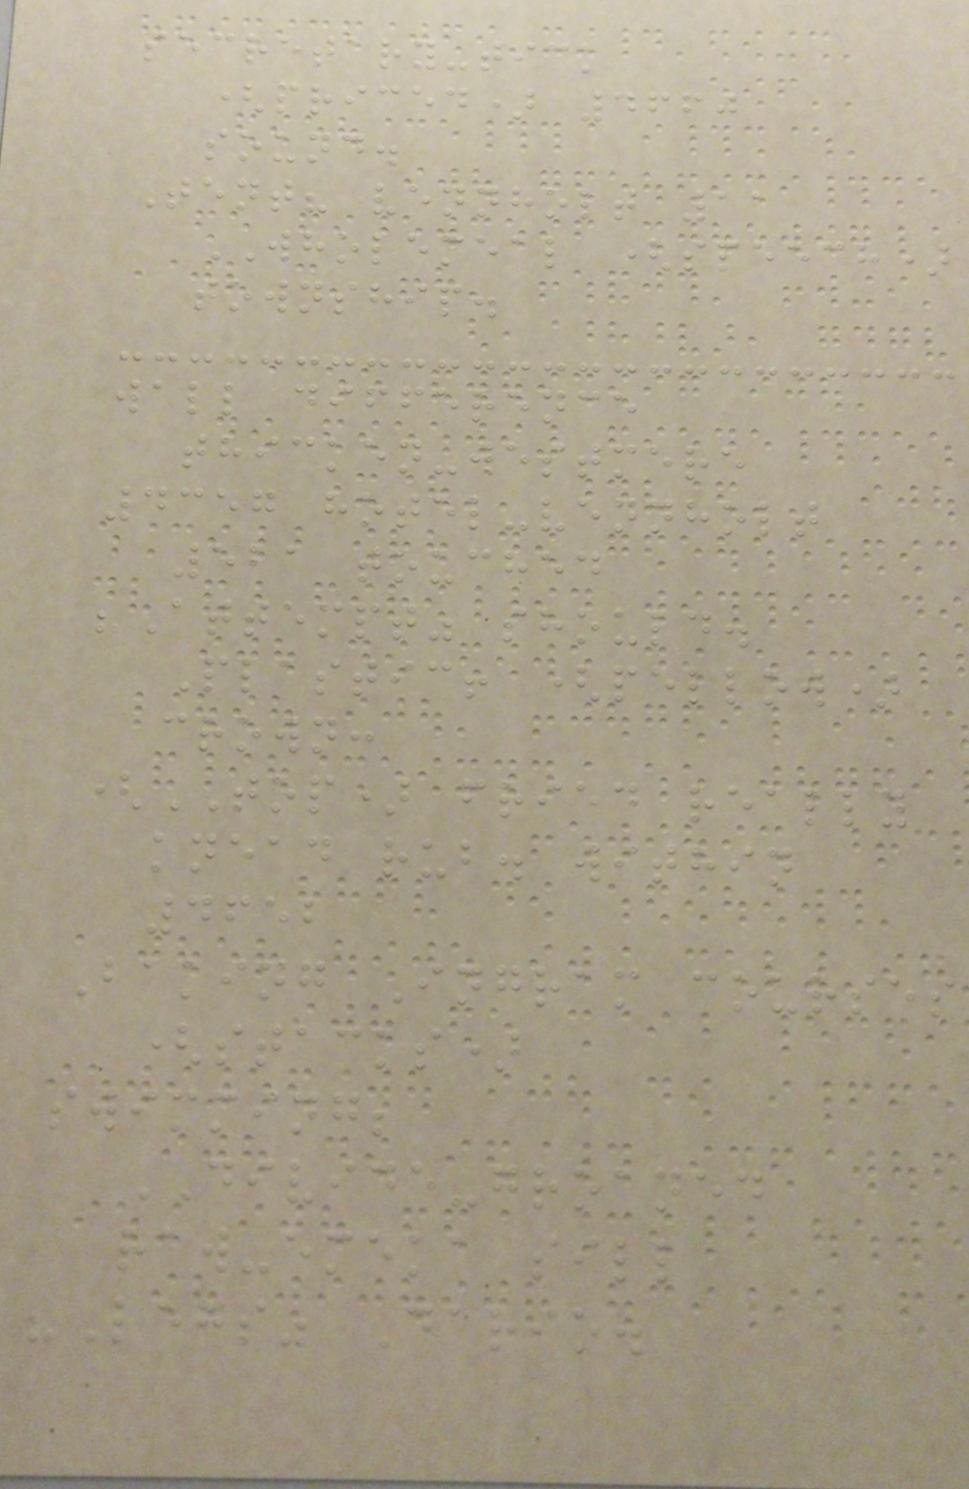secretary-tick
(priced) 4660
sound.
Tent? vennholt 11
WHOLEMEAL (speech)
township.
wall difference
thicken-westmere
4357 hotel-vennholt
521 touched
"Attempt" should.
Plastic! (pellow)
crown:
(TOP) fried really
knead rub. within
4652
Baking Ingram courses
(stacks)
swimming;
DIVIDE-groaned
raw-emeka sill
"Legs" Dario.
